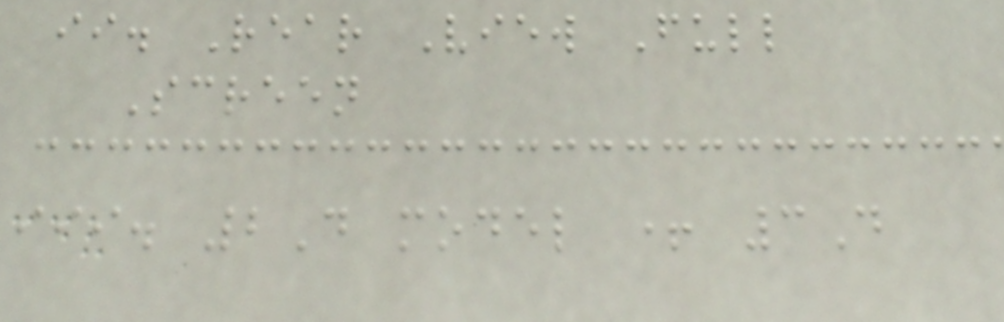ii. Rear View Full
Screen
iii. 2D model + 3D
